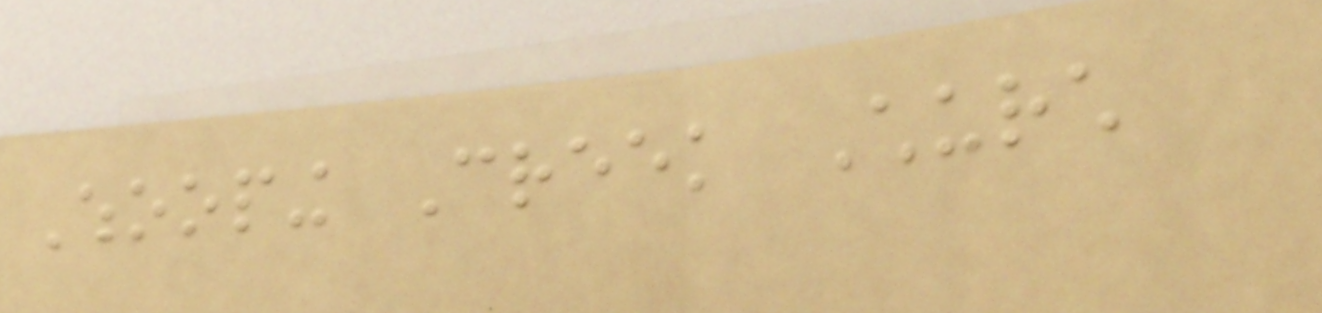Whooping Creek Church
